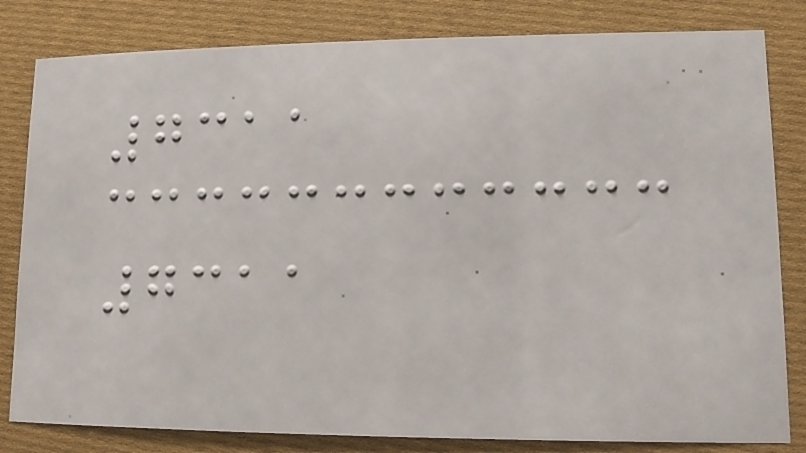7311
7311
